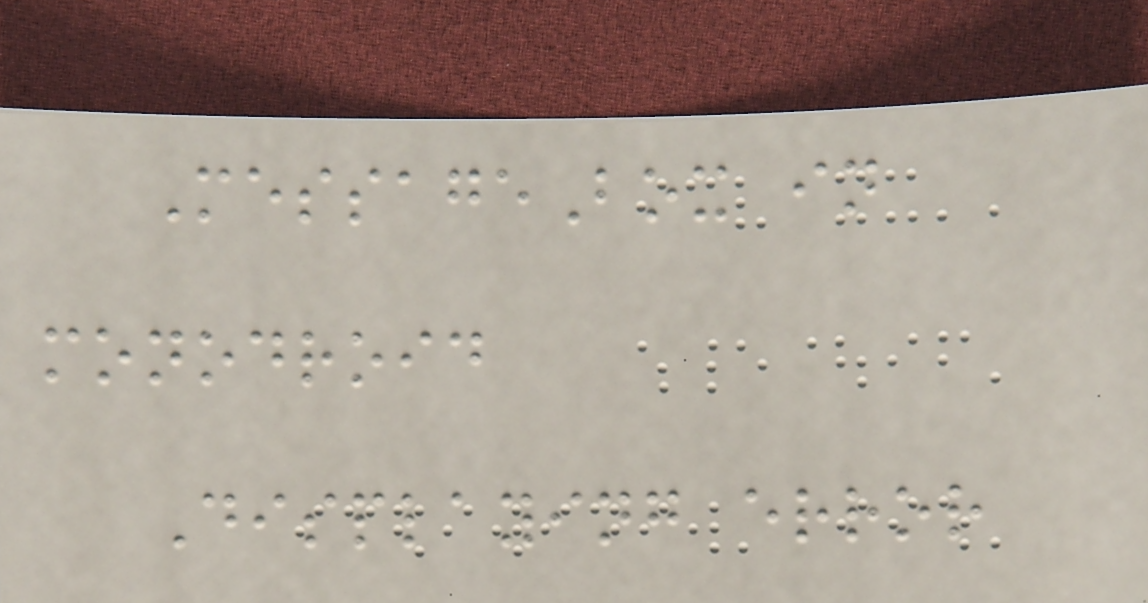MessageBox in
monodroid
Displaying error
